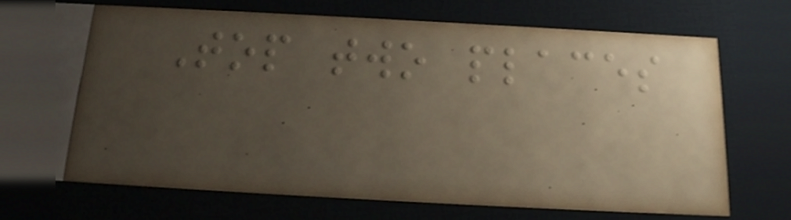Top two places
